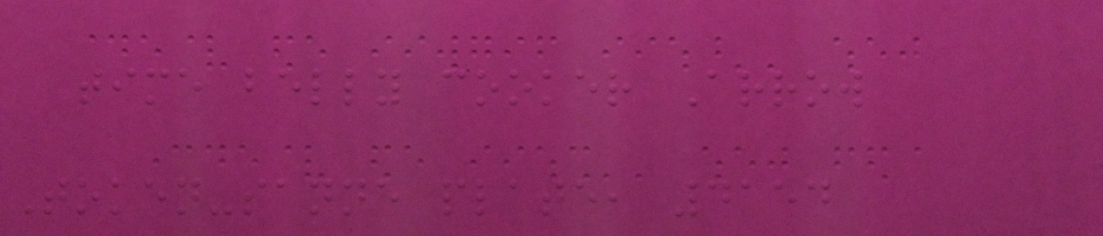time belly cooker Arrow
Token-sanne plate, 4154
